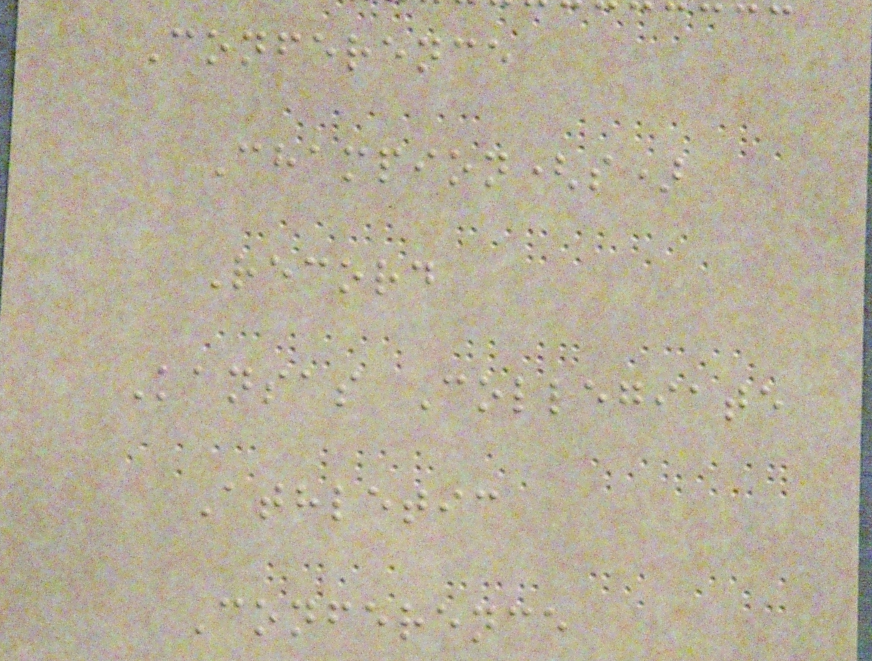Conference
Champion(s)
Record
Kansas Collegiate
Athletic
Conference
